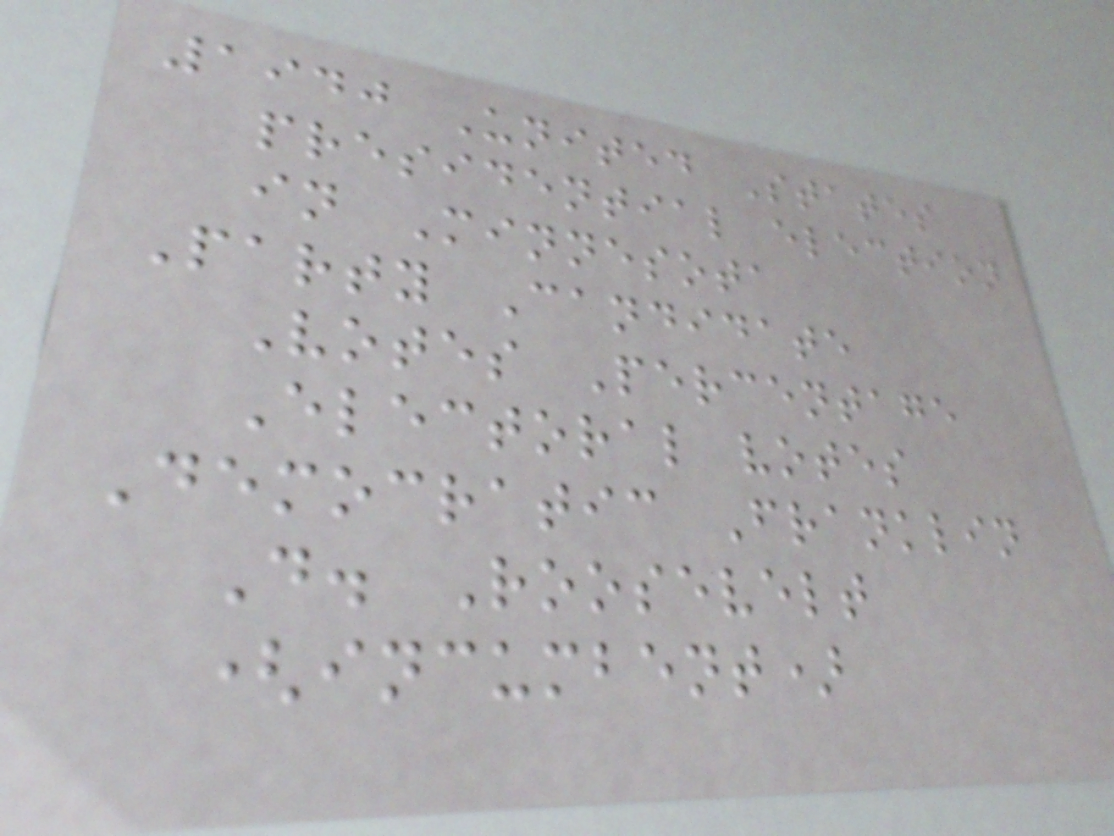1940 United States
presidential election
in Minnesota
Party Candidate
Votes Percentage
Electoral votes
Democratic Franklin
D. Roosevelt
(incumbent)
